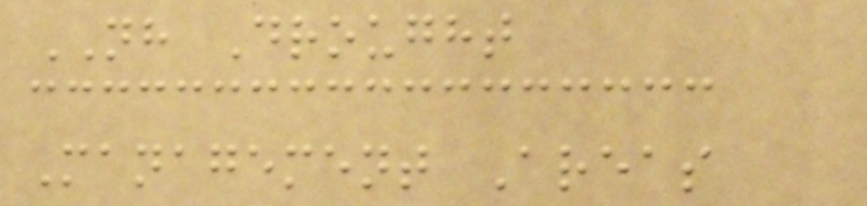NH Drought
Management Areas
